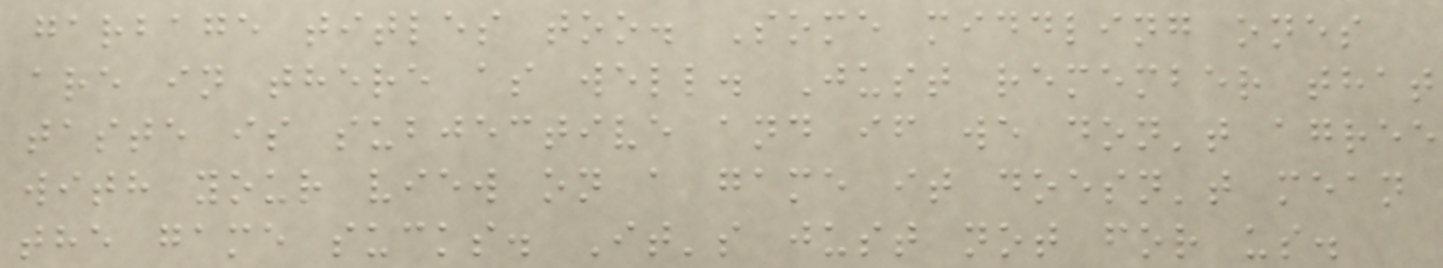garbage titles too. Some middling ones
are in there as well. Just remember that
taste is subjective and if we don't agree
with your view on a game it doesn't mean
the game sucks. It's just not for us.
